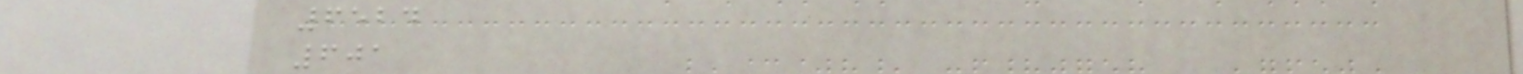6524
601
